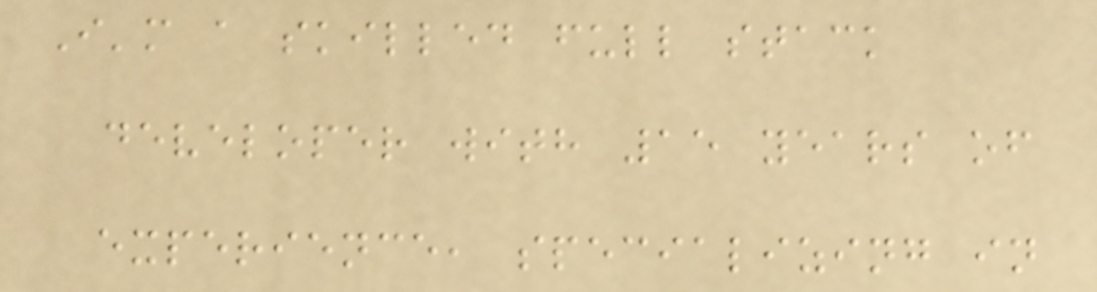I'm a skilled full stack
developer with 15 years of
experience, specializing in
